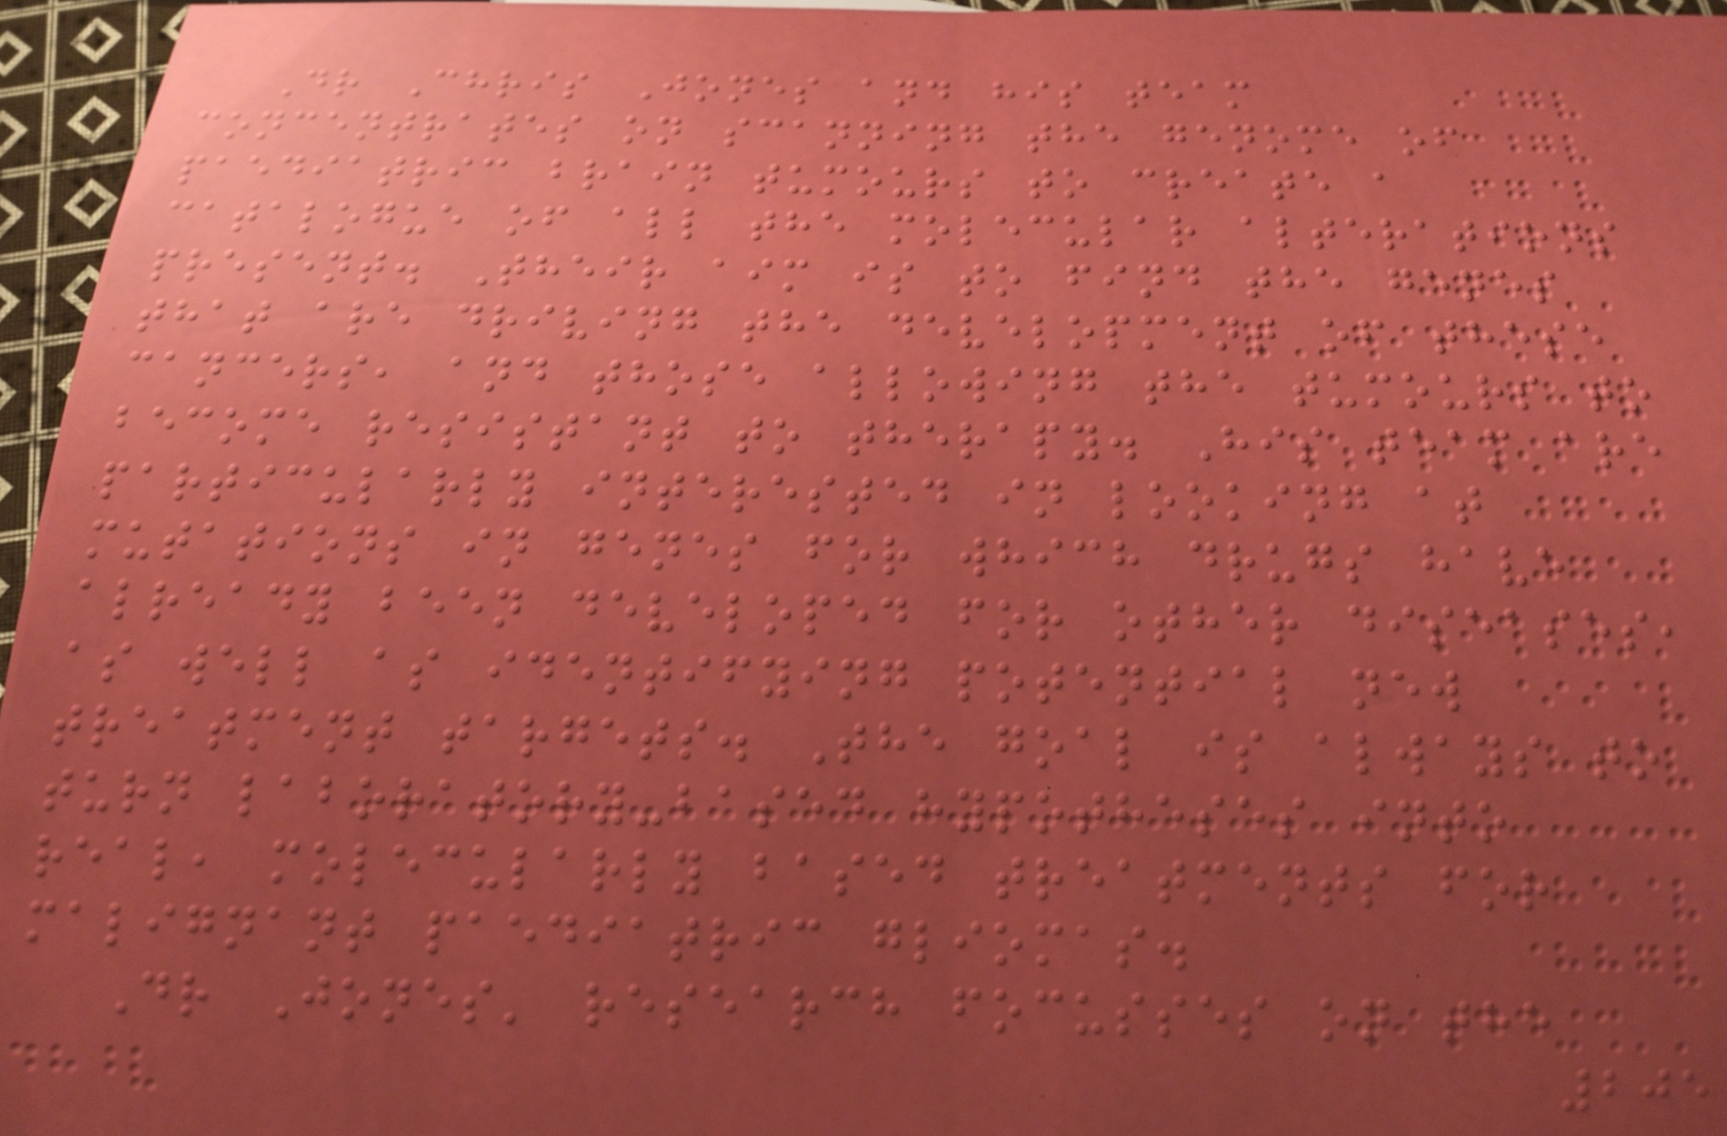Dr Chris Jones and his team
concentrates on scanning the genome of
paediatric brain tumours to create a
catalogue of all the molecular alterations
present. Their aim is to find the genes
that are driving the development of these
cancers, and those allowing the tumours to
become resistant to therapy. His team are
particularly interested in looking at
mutations in genes for which drugs have
already been developed for other diseases,
as well as identifying potential new
treatment targets. The goal is always to
turn laboratory-based hypotheses into
real, molecularly based treatments for
malignant paediatric gliomas.
Dr Jones' research focusses on the
205
